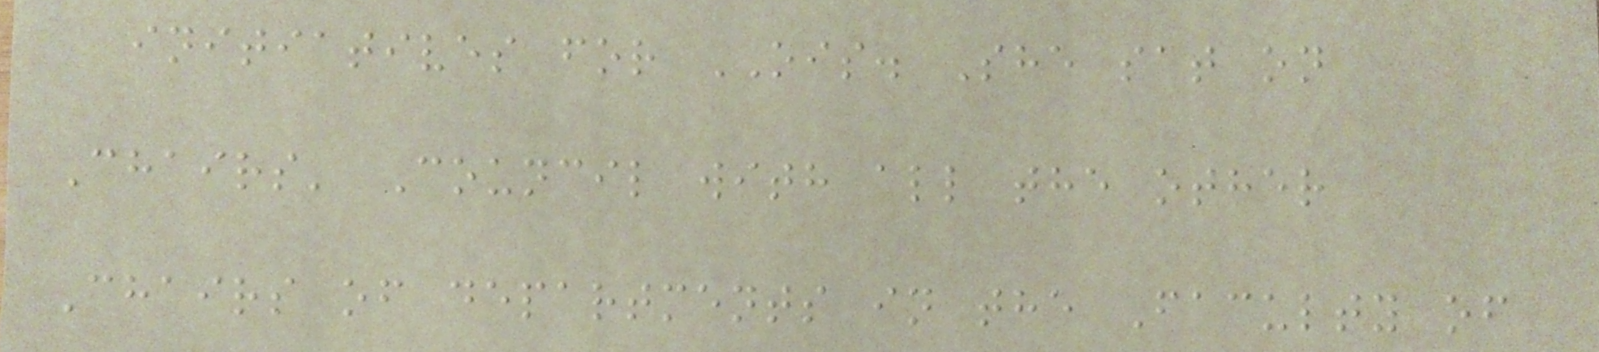initiatives for OIS. She sat on
Chairs' Council with all the other
Chairs of departments in the Faculty of
